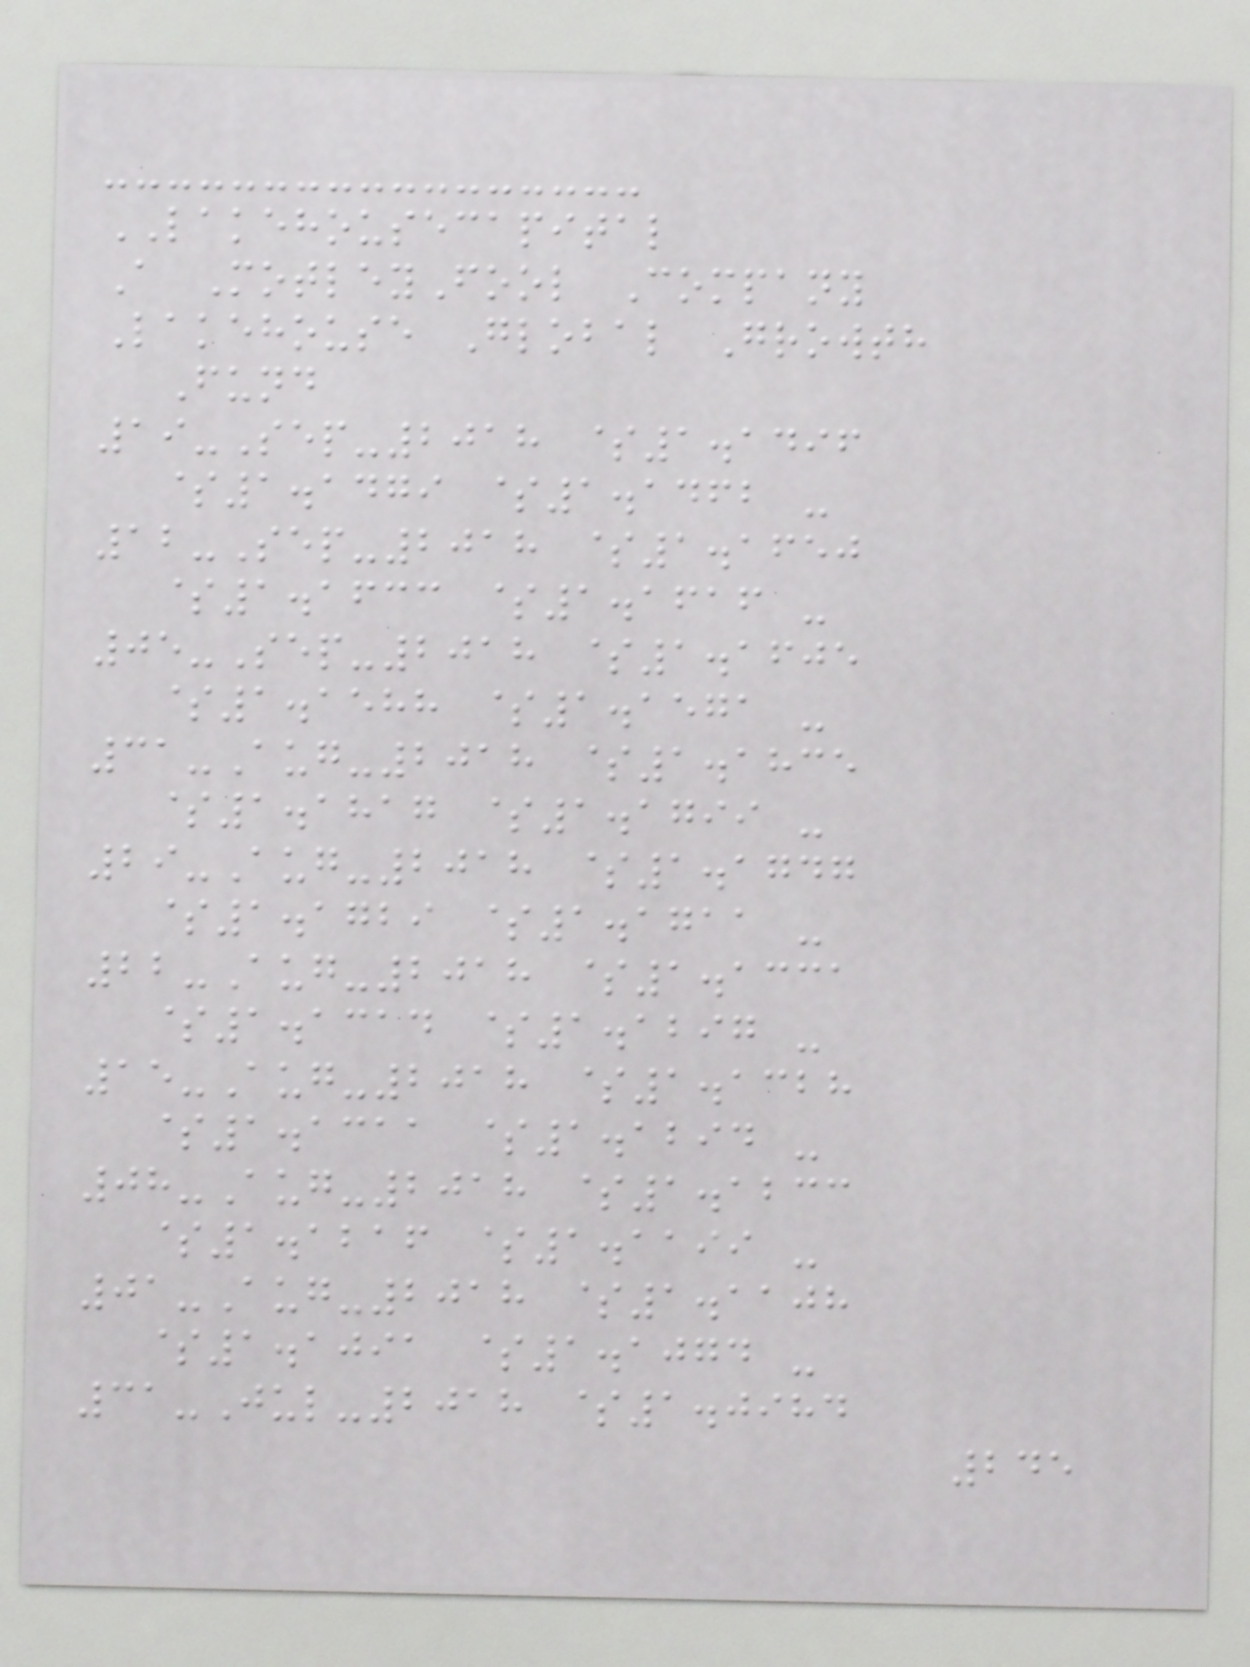LAKEHOUSECAPITAL
A MotleyFool Company
Lakehouse Global Growth
Fund
19-Sep-2018 $1.1496
$1.1479 $1.1462 -
12-Sep-2018 $1.1650
$1.1633 $1.1616 -
05-Sep-2018 $1.1605
$1.1588 $1.1571 -
31-Aug-2018 $1.1835
$1.1817 $1.1799 -
29-Aug-2018 $1.1747
$1.1729 $1.1711 -
22-Aug-2018 $1.1331
$1.1314 $1.1297 -
15-Aug-2018 $1.1328
$1.1311 $1.1294 -
08-Aug-2018 $1.1233
$1.1216 $1.1199 -
01-Aug-2018 $1.1108
$1.1091 $1.1074 -
31-Jul-2018 $1.0984
245
